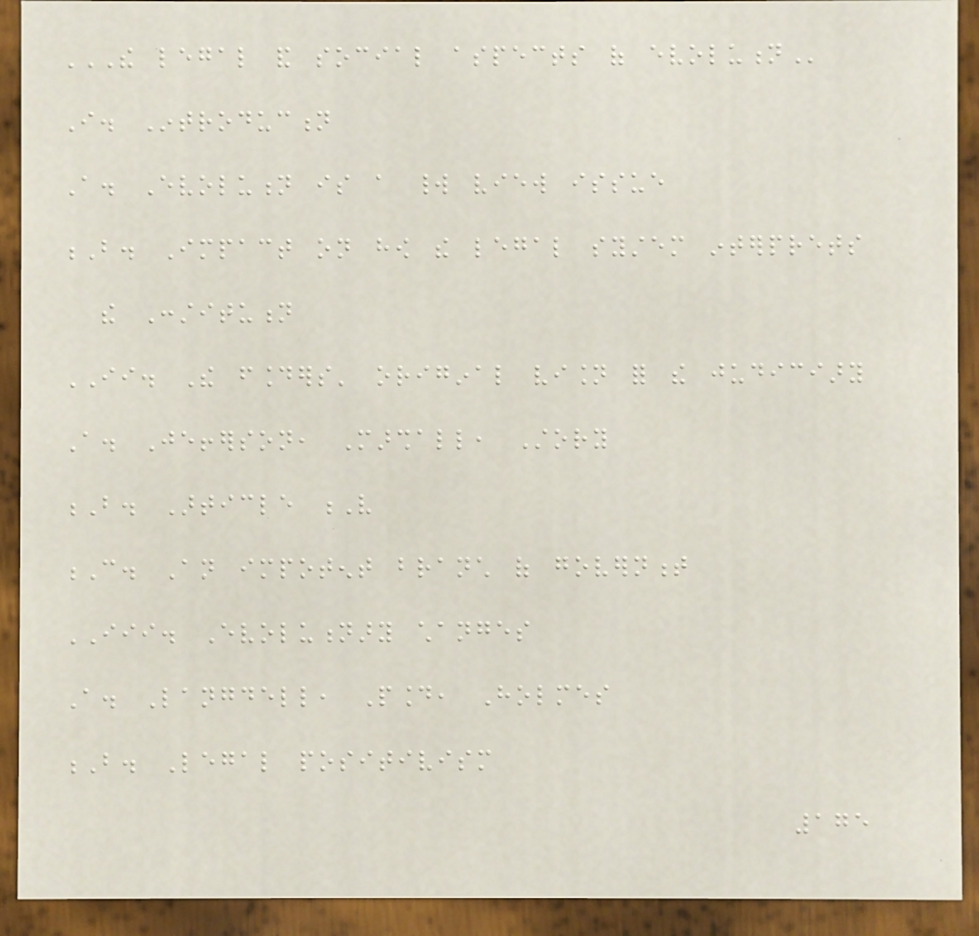THE LEGAL AND SOCIAL ASPECTS OF EVOLUTION
I. Introduction
A. Evolution is a world view issue
B. Impact on how the legal system interprets
the Constitution
II. The founders' original vision for the judiciary
A. Jefferson, Marshall, Story
B. Article V
C. An impotent branch of government
III. Evolutionary changes
A. Langdell, Pound, Holmes
B. Legal positivism
175
